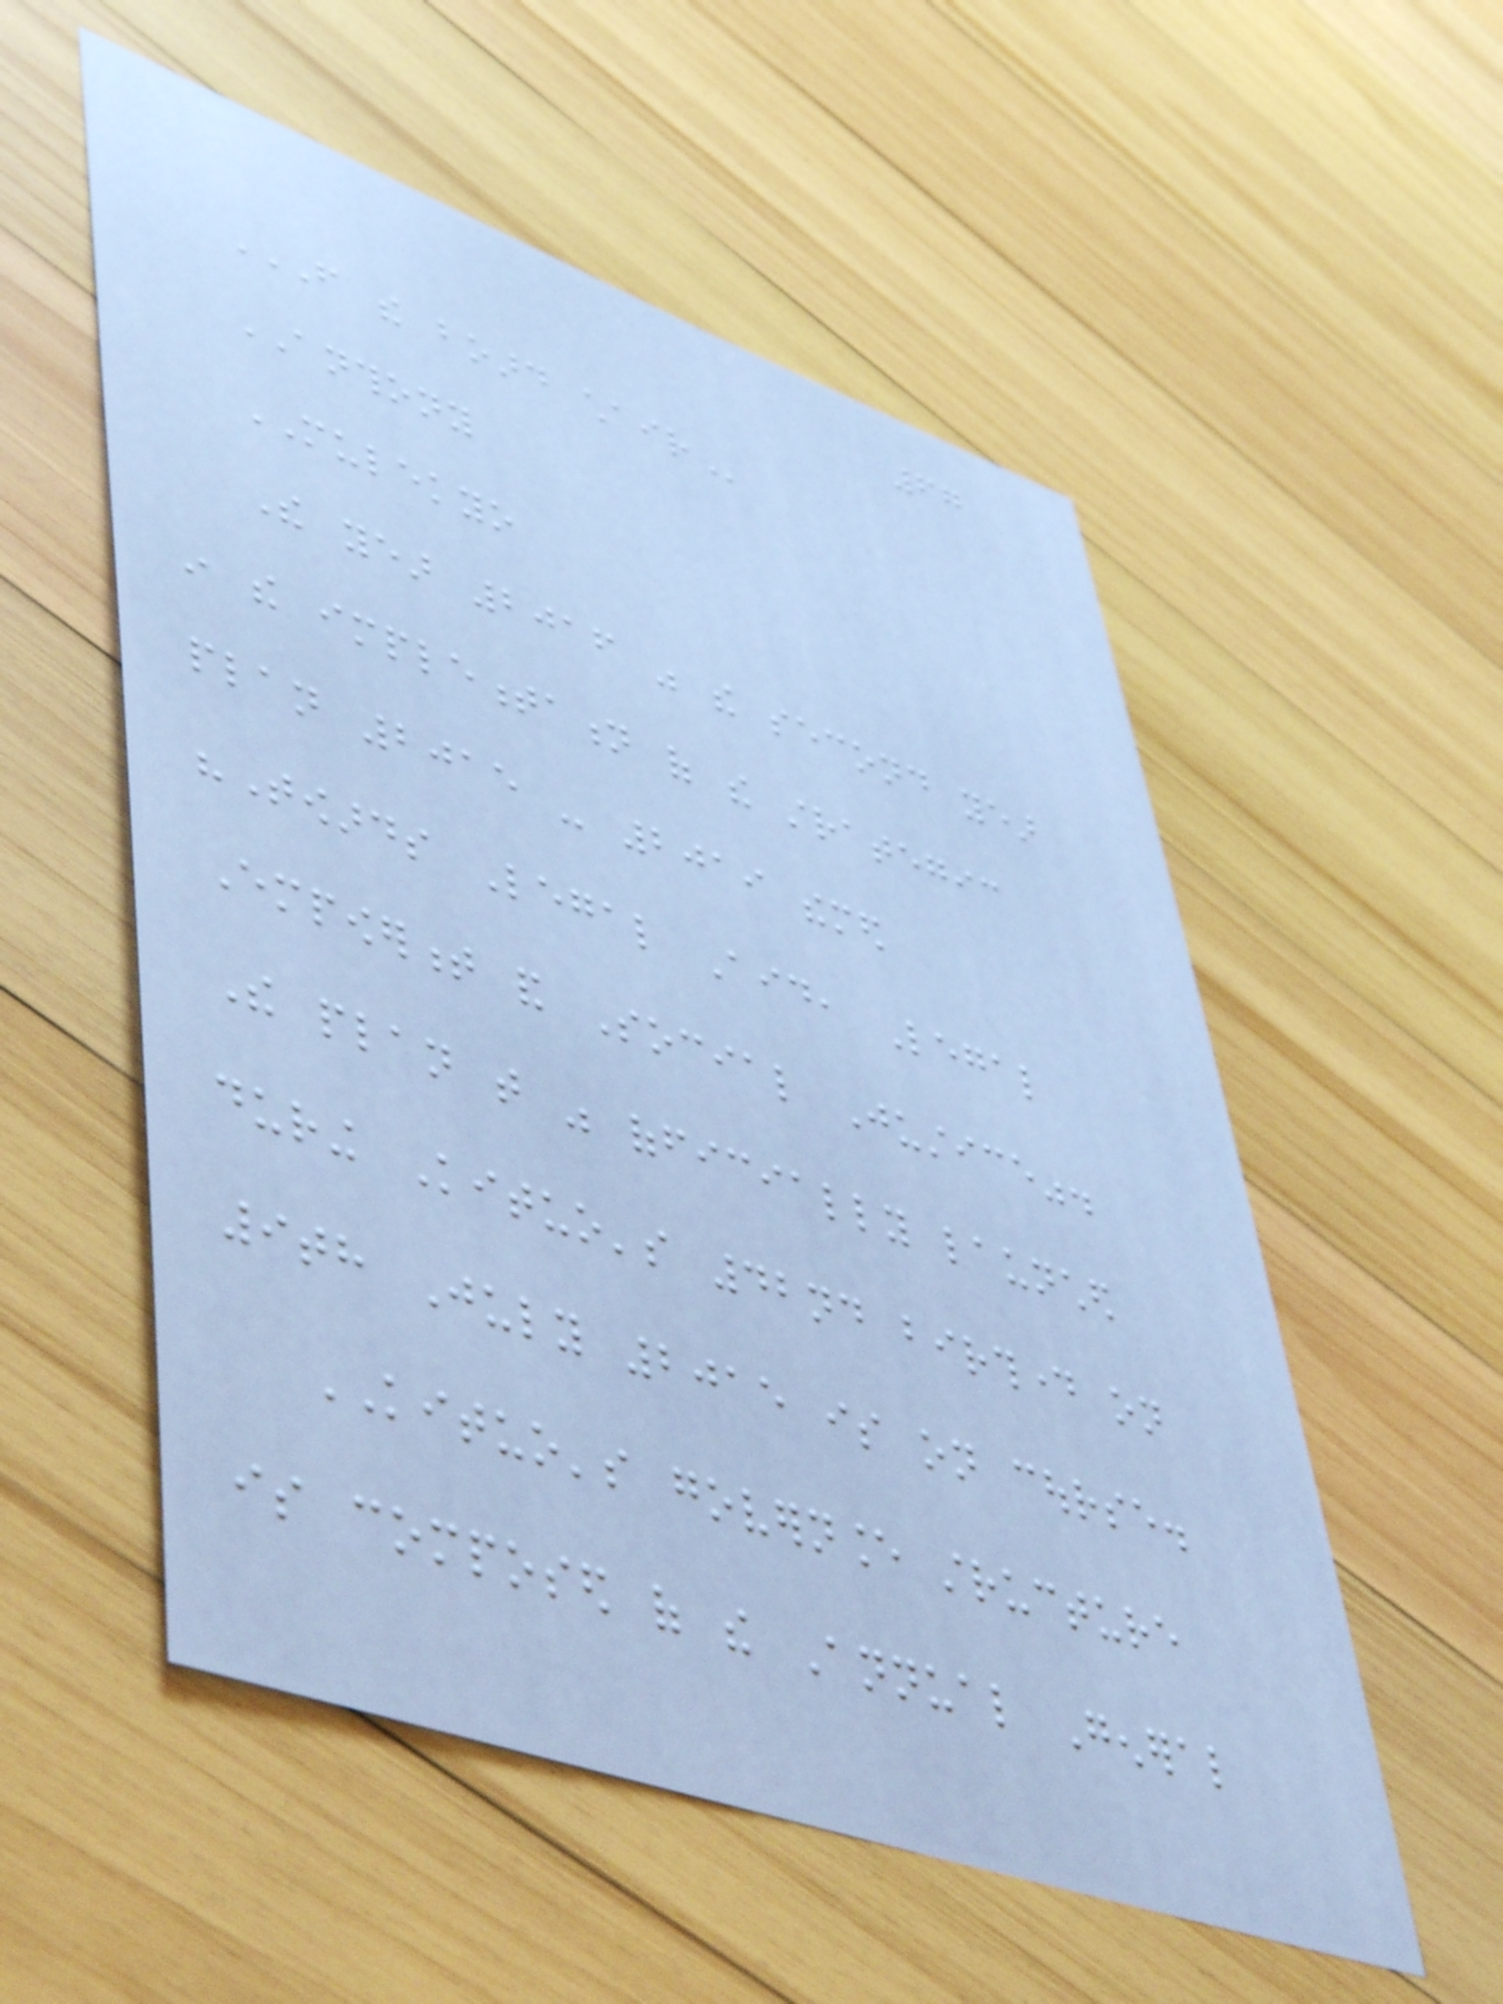67
FROM THE BOARD CHAIR
ANTHONY
MULEKYO
The year 2016 was the second year
in the implementation of the strategic
plan 2015 - 2019 themed
"Towards Legal Aid, Legal
Empowerment and Social Justice".
The plan that was officially launched
during Kituo's 42nd birthday on
9th July 2015 is on course.
KITUO's governance structure
is composed of the Annual General
